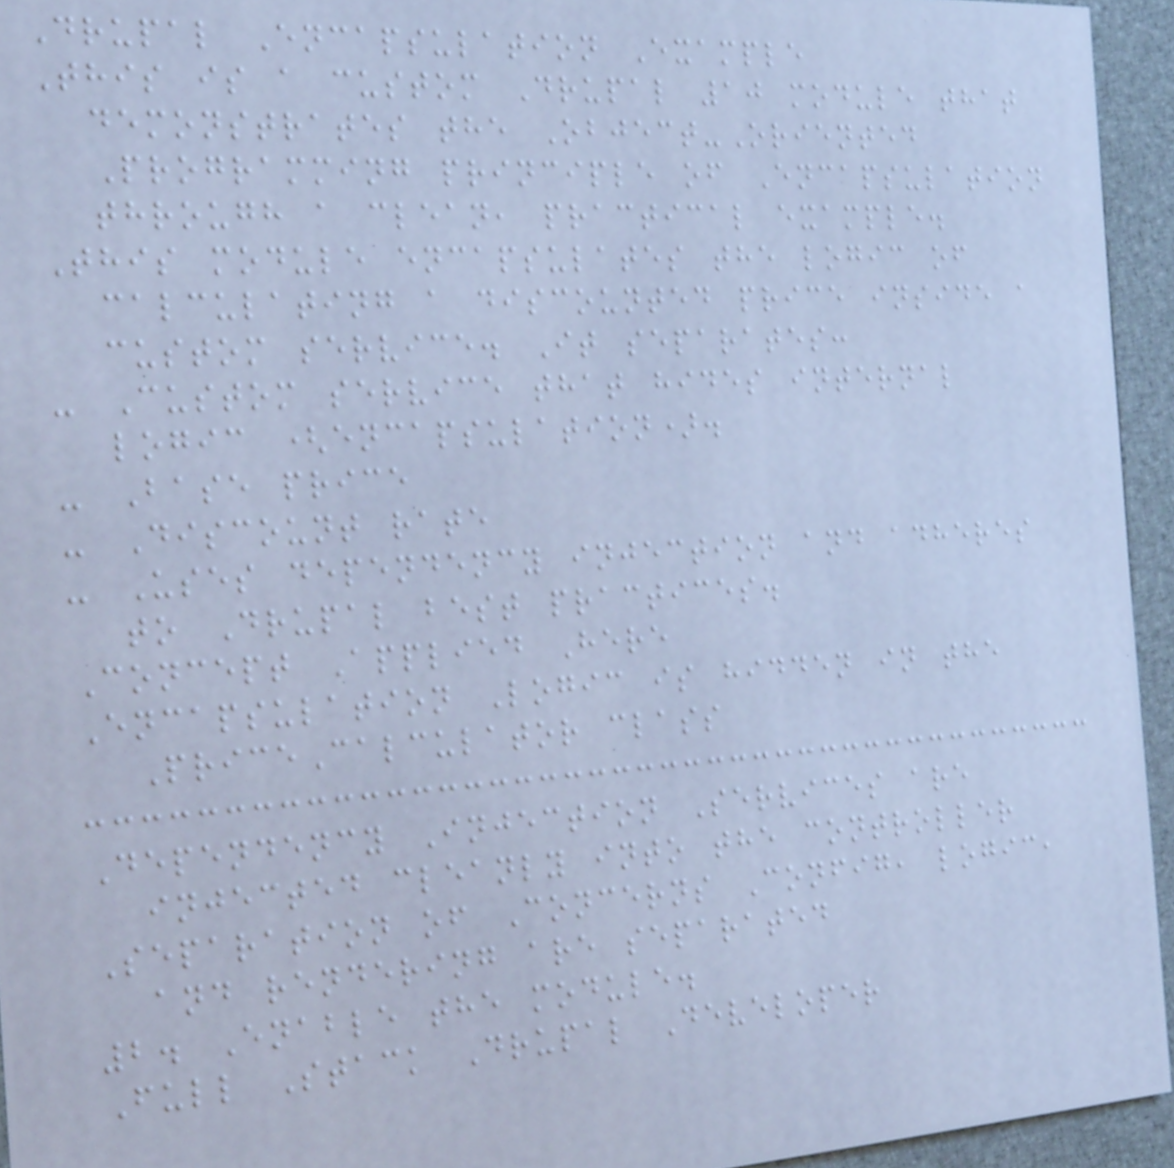Drupal Encapsulation Example
This is a custom Drupal 10 module that
demonstrates the Object-Oriented
Programming principle of Encapsulation
through a clean, practical example.
This module encapsulates the logic of
calculating a discounted price inside a
custom service. It separates:
- Custom service that hides internal
logic (encapsulation).
- Base price
- Discount rate
- Uses dependency injection and adheres
to Drupal best practices.
Concept Applied Here
Encapsulation Logic is hidden in the
PriceCalculator class
Dependency Injection Services are
injected cleanly into the controller
Separation of Concerns Config, logic,
and rendering are separated
2. Enable the module.
Full Stack Drupal Developer
